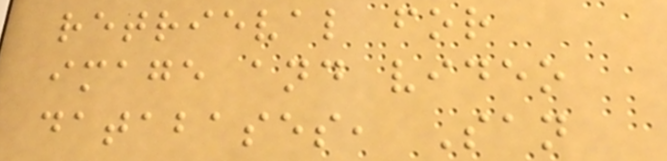retrieval for
image and video
databases, San
